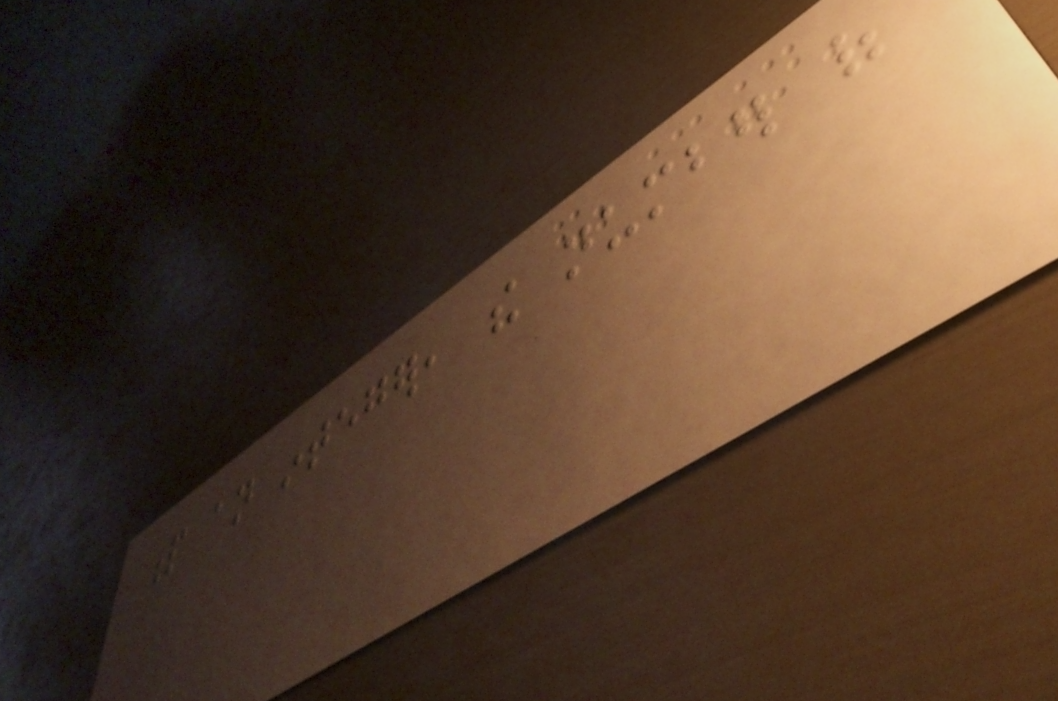p an integer, the number of
